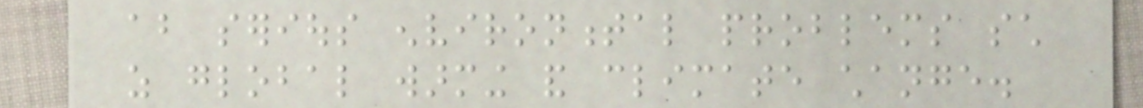about serious environmental problems such
as global warming and climate change.
